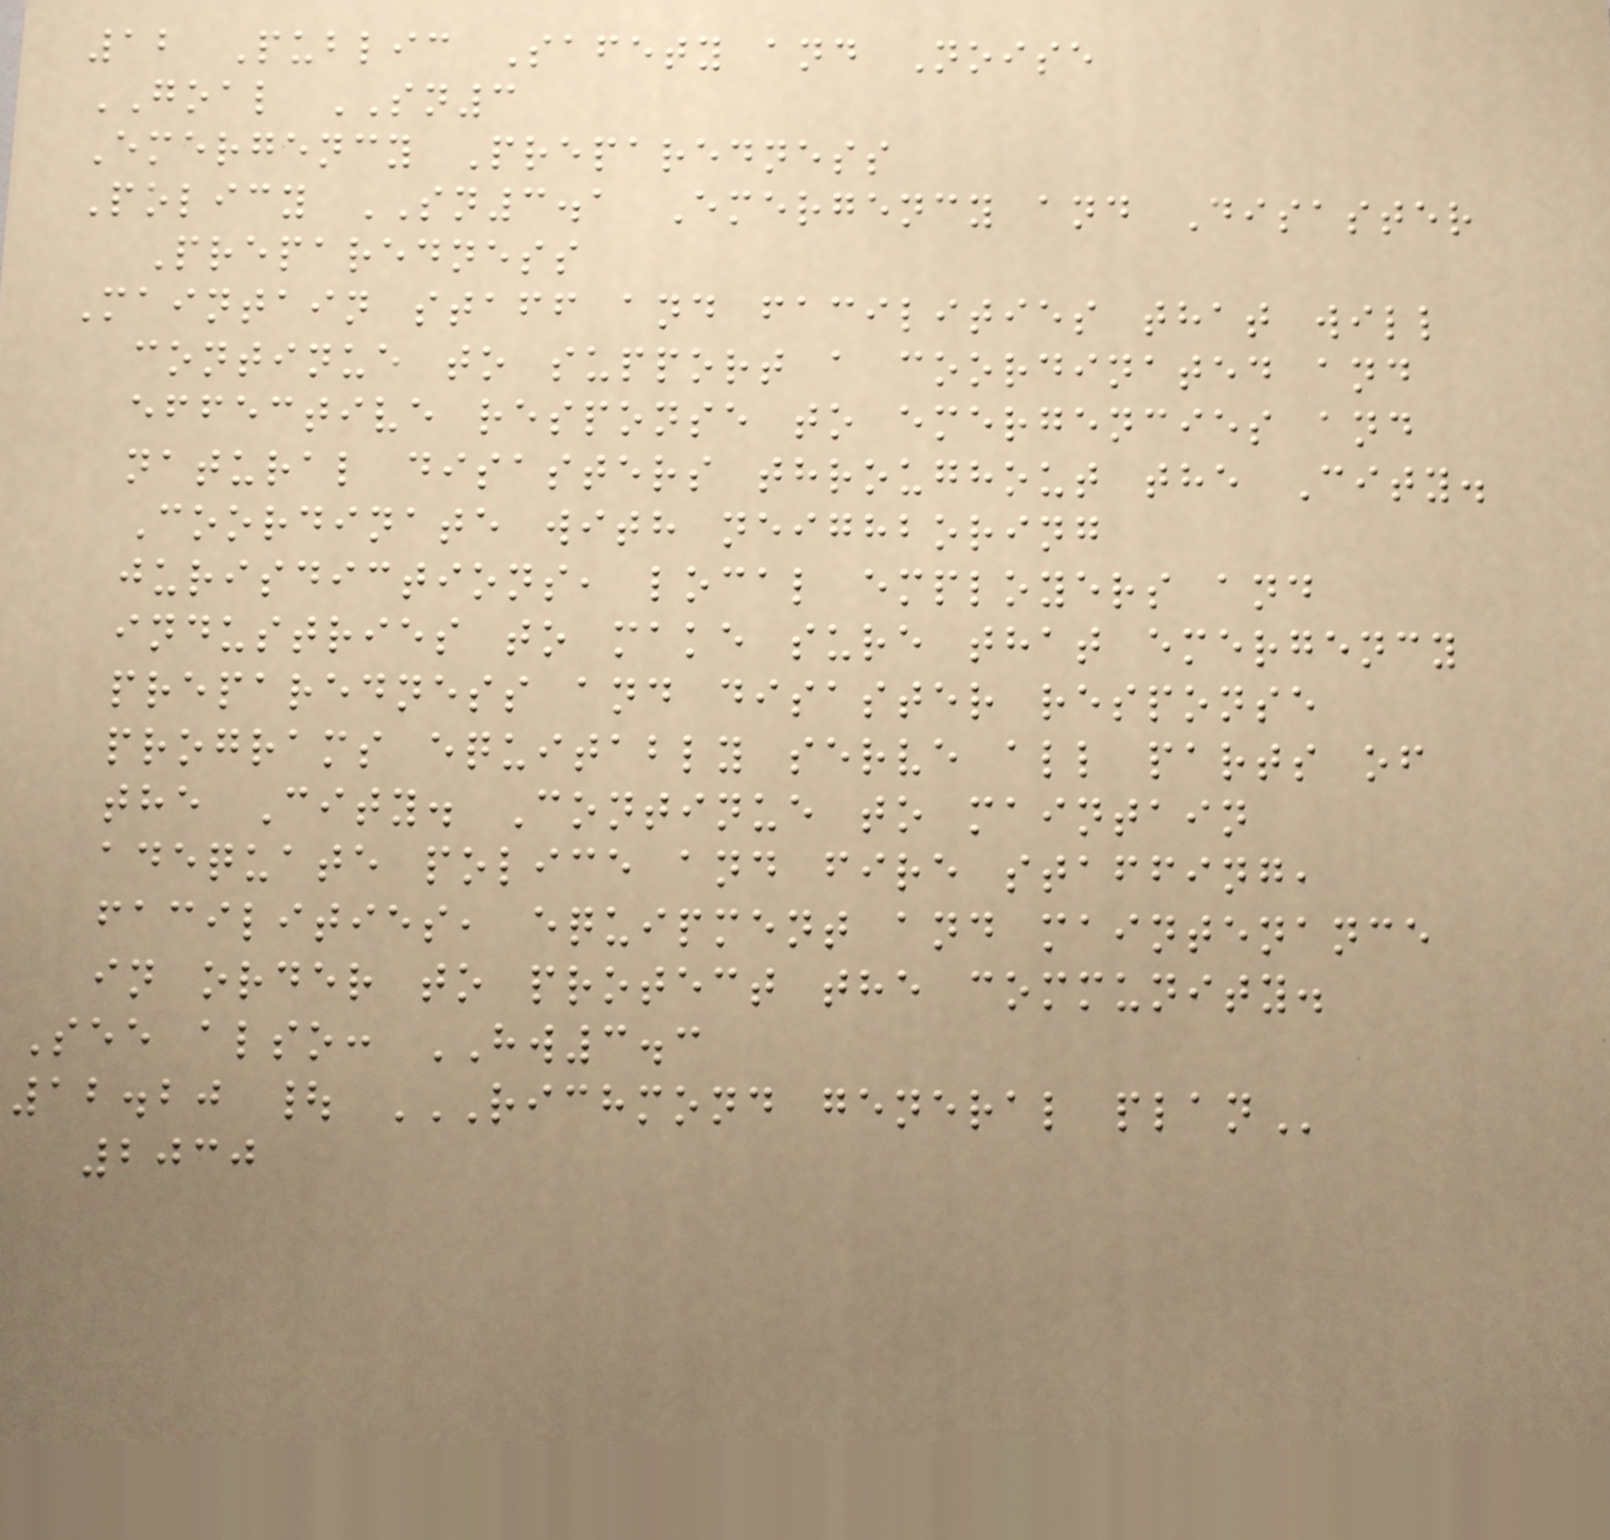12 Public Safety and Noise
GOAL SN3
Emergency Preparedness
Policy SN3.1 Emergency and Disaster
Preparedness
Maintain staff and facilities that will
continue to support a coordinated and
effective response to emergencies and
natural disasters throughout the City.
Coordinate with neighboring
jurisdictions, local employers and
industries to make sure that emergency
preparedness and disaster response
programs equitably serve all parts of
the City. Continue to maintain
adequate police and fire staffing,
facilities, equipment and maintenance
in order to protect the community.
See also: HW3.3
12.20 | RICHMOND GENERAL PLAN
2030
